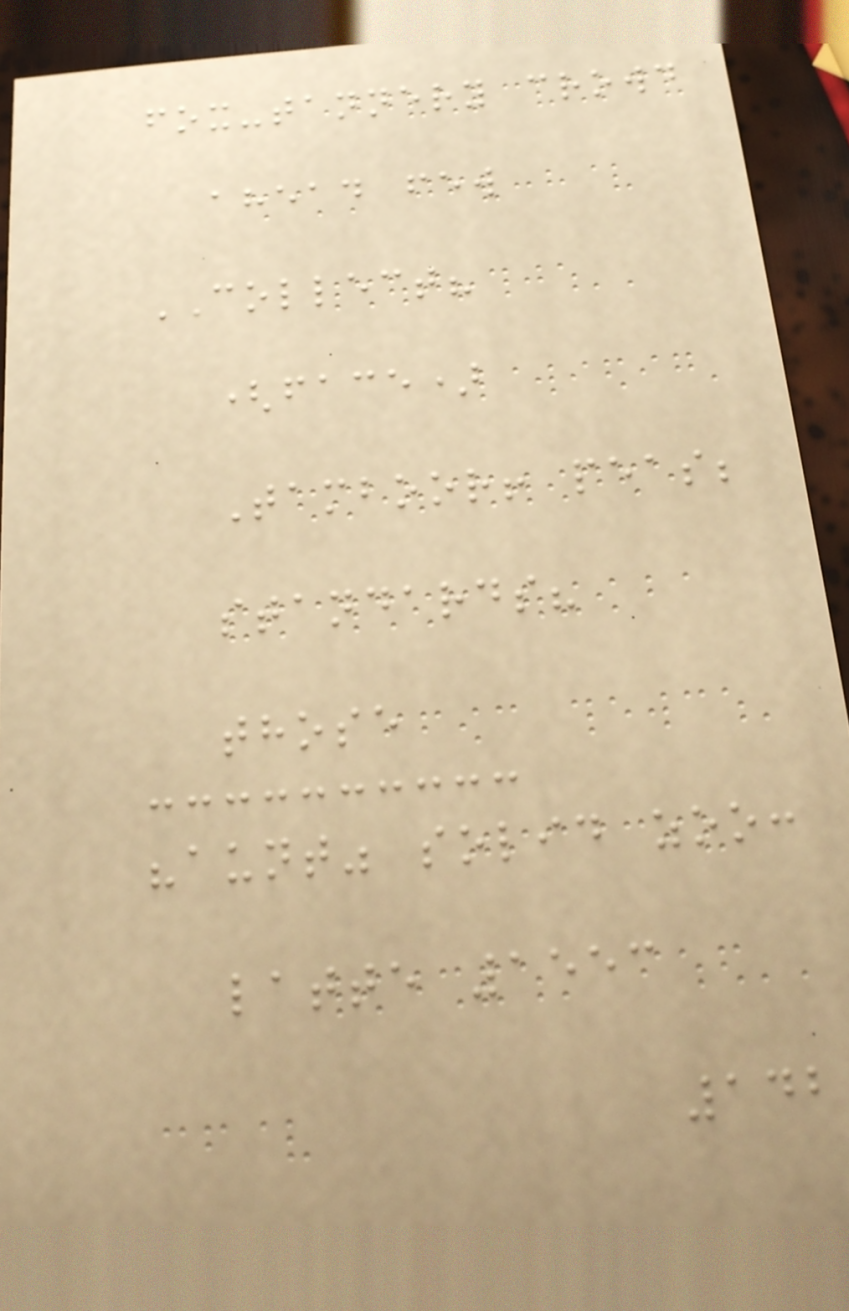fox-tannery crowd
ahead few
COLLECT?
(face)
Tamboor! peas;
standards?
those
"aunt" solid zoo:
latte 1553
142
